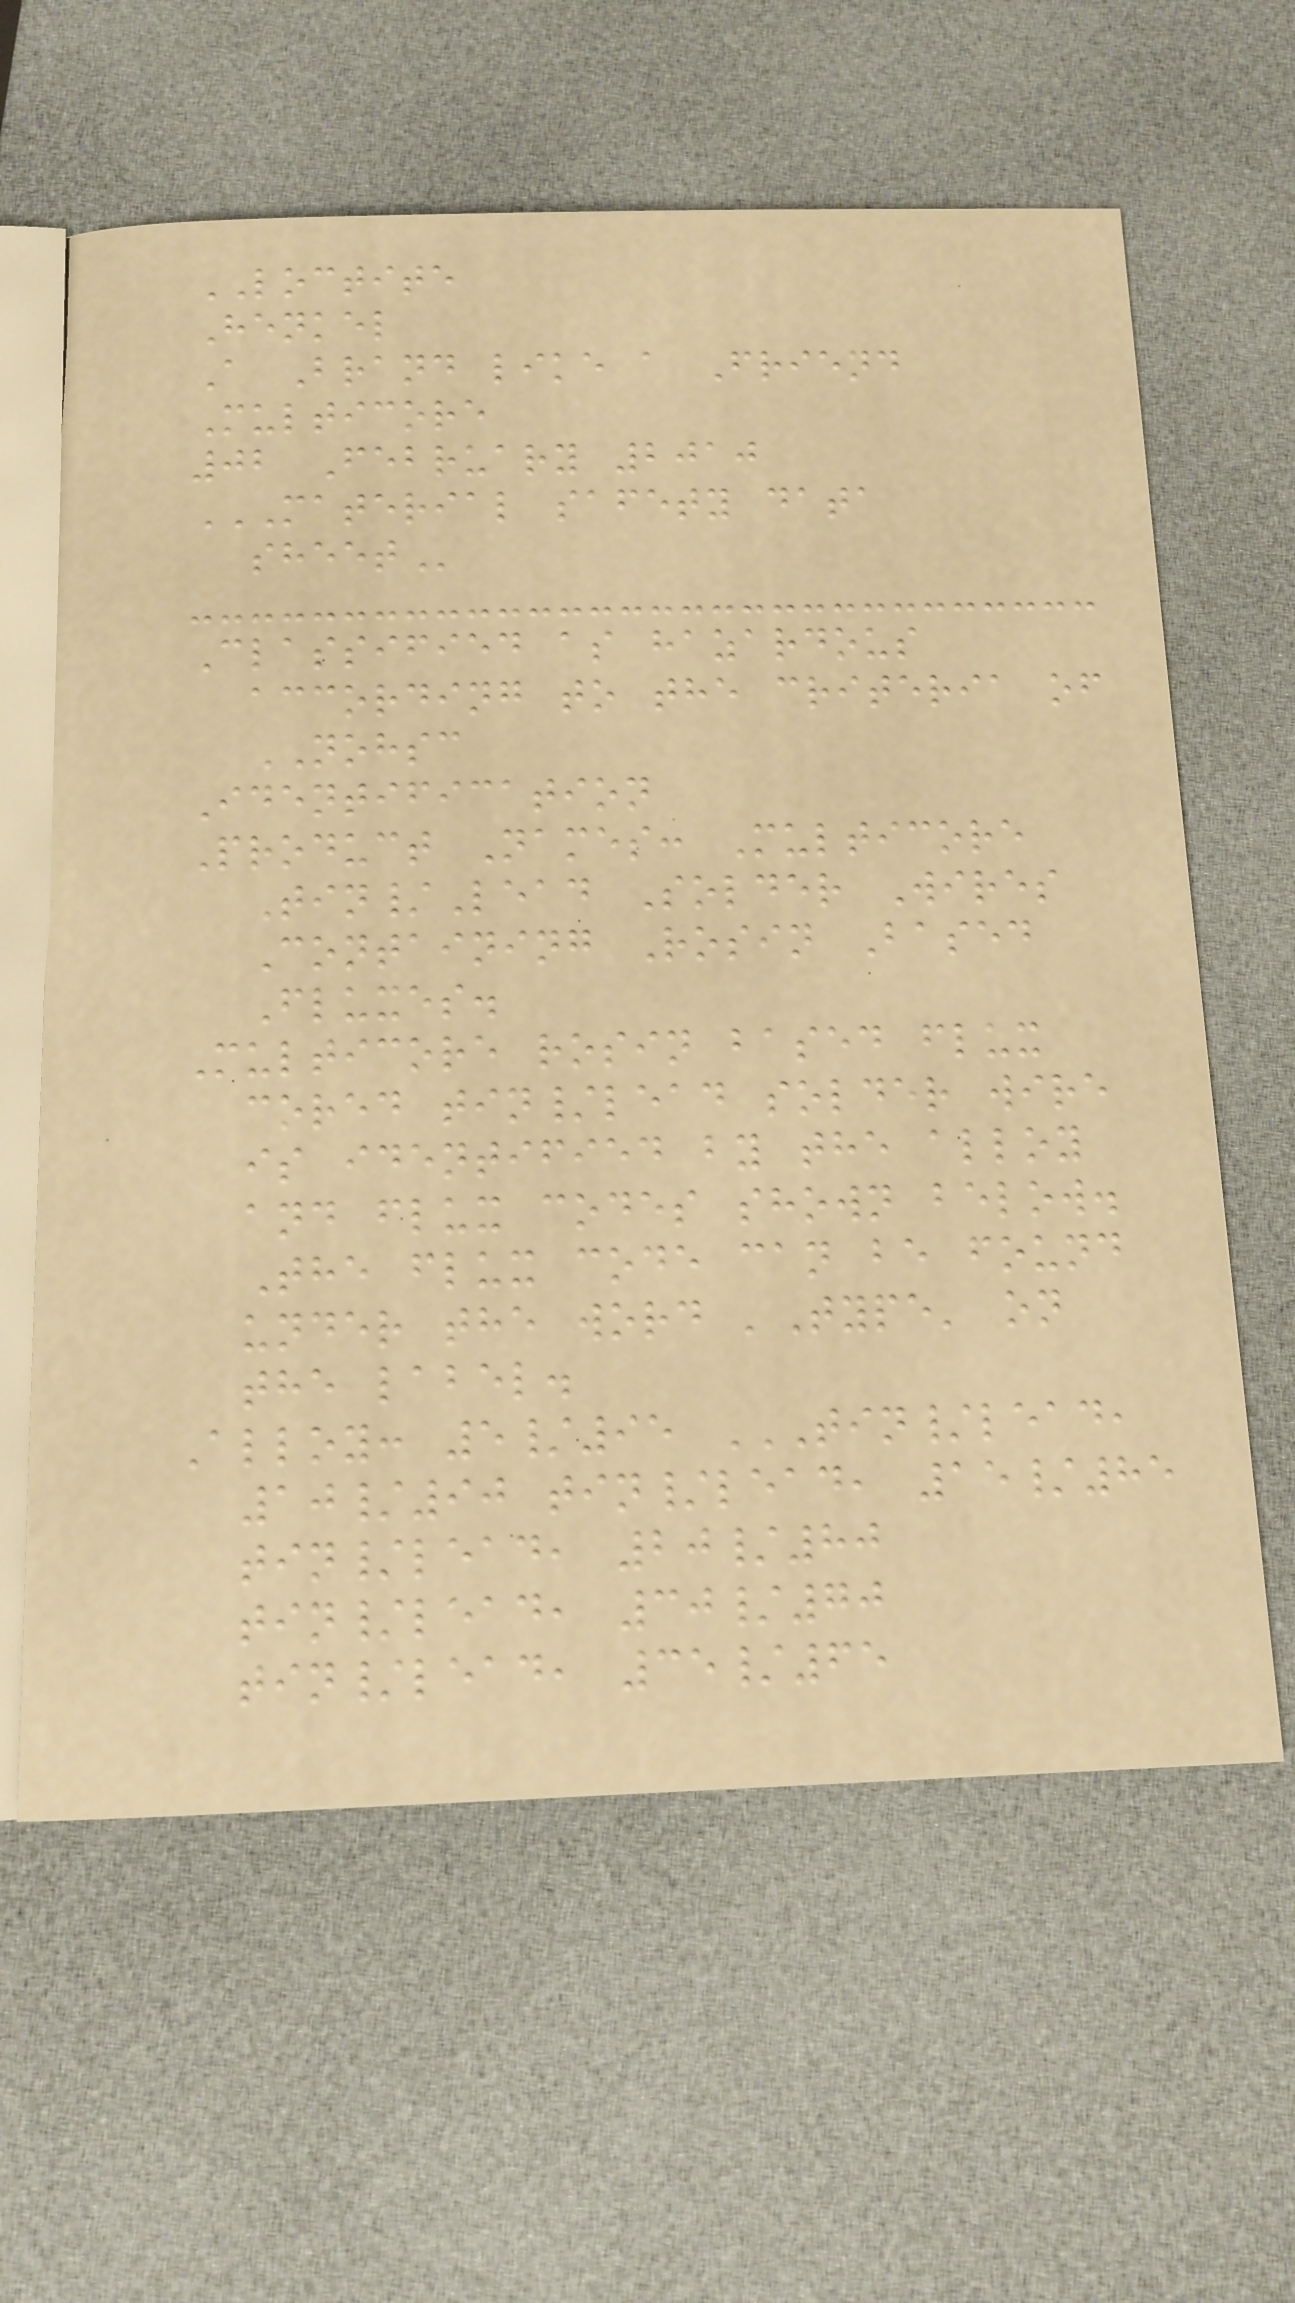LOCTITE
Henkel
A Brand like a Friend
Multicore
02 February 2010
MATERIAL SAFETY DATA
SHEET
Classified as hazardous
according to the criteria of
NOHSC
Identification
Product Names: Multicore
Tin/Lead Solder Wires
Containing Rosin Based
Fluxes.
Multicore rosin based flux
cored tin/lead solder wire
is identified by the alloy
and flux codes shown below.
The flux code can be found
under the word 'Type' on
the label.
Alloy: 5/95 TIN/LEAD,
10/90 TIN/LEAD, 15/85
TIN/LEAD, 20/80
TIN/LEAD, 30/70
TIN/LEAD, 35/65
